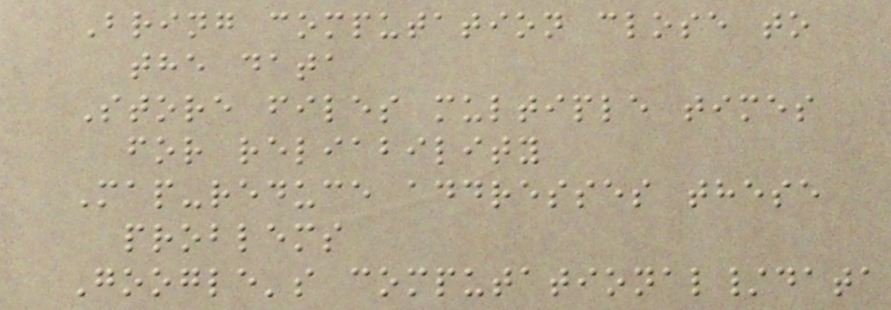Bring computation close to
the data
Store files multiple times
for reliability
Map-reduce addresses these
problems
Google's computational/data
